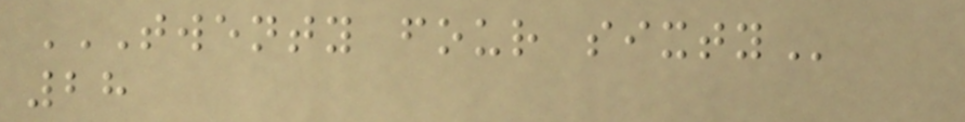TWENTY FOUR SIXTY
28
